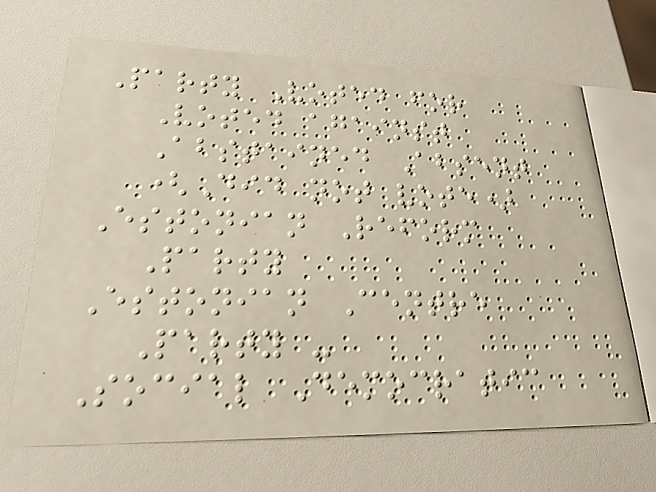Party Voted for
Voted against
Abstained Absent
(Did not vote)
Estonian Reform
Party
Estonian Centre
Party -
Social Democratic
